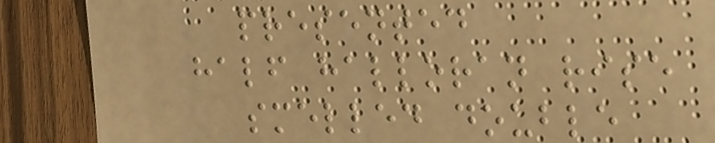presented
half halloran rise
smelled double
